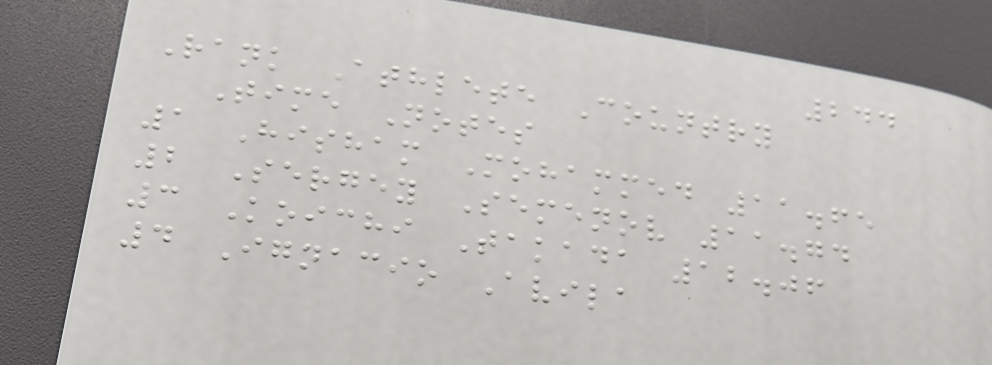244
Rank Athlete Country
Time Notes
1 Hisham Mohammed 11.65
2 Sergey Semenov 11.74
3 Koichi Takada 12.06
4 Ignacio Avila
